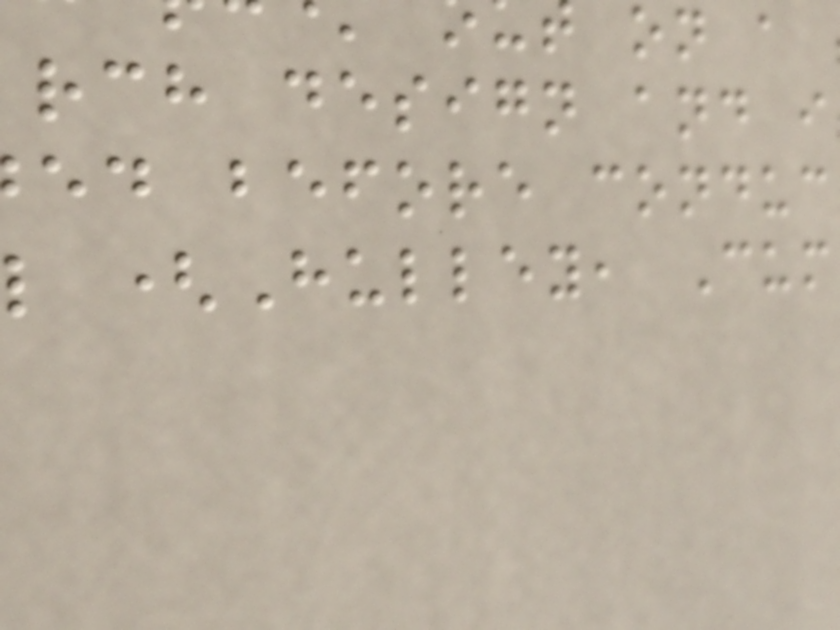rch design and i
ed before conduc
(Hulley, Cum
